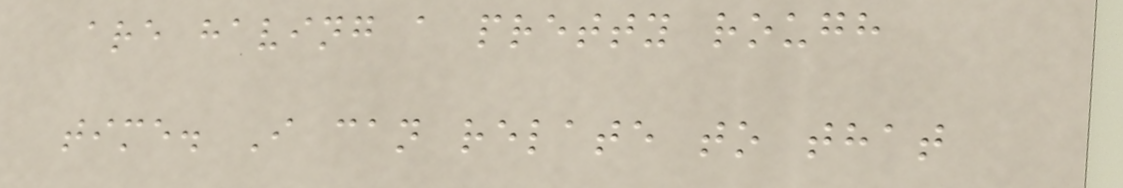are having a pretty rough
time. I can relate to that
